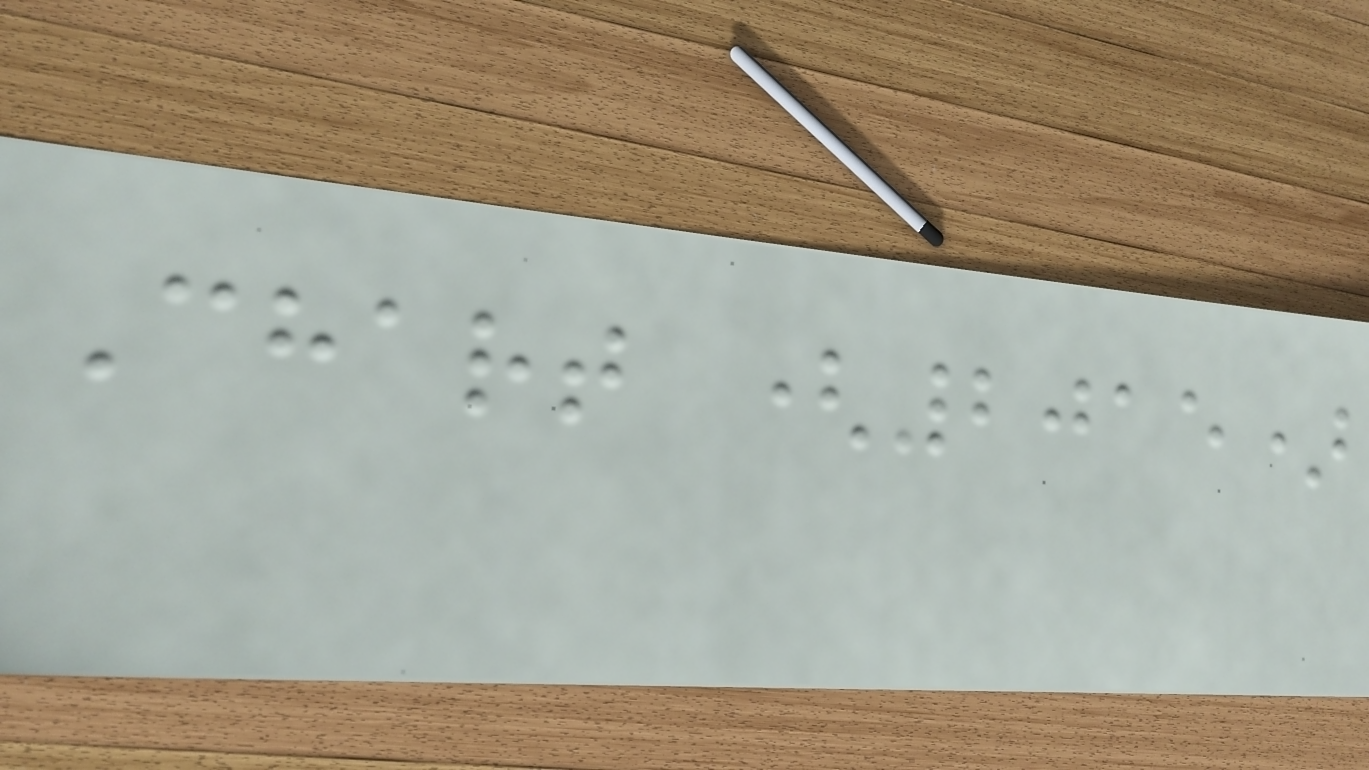Chart (2015)
